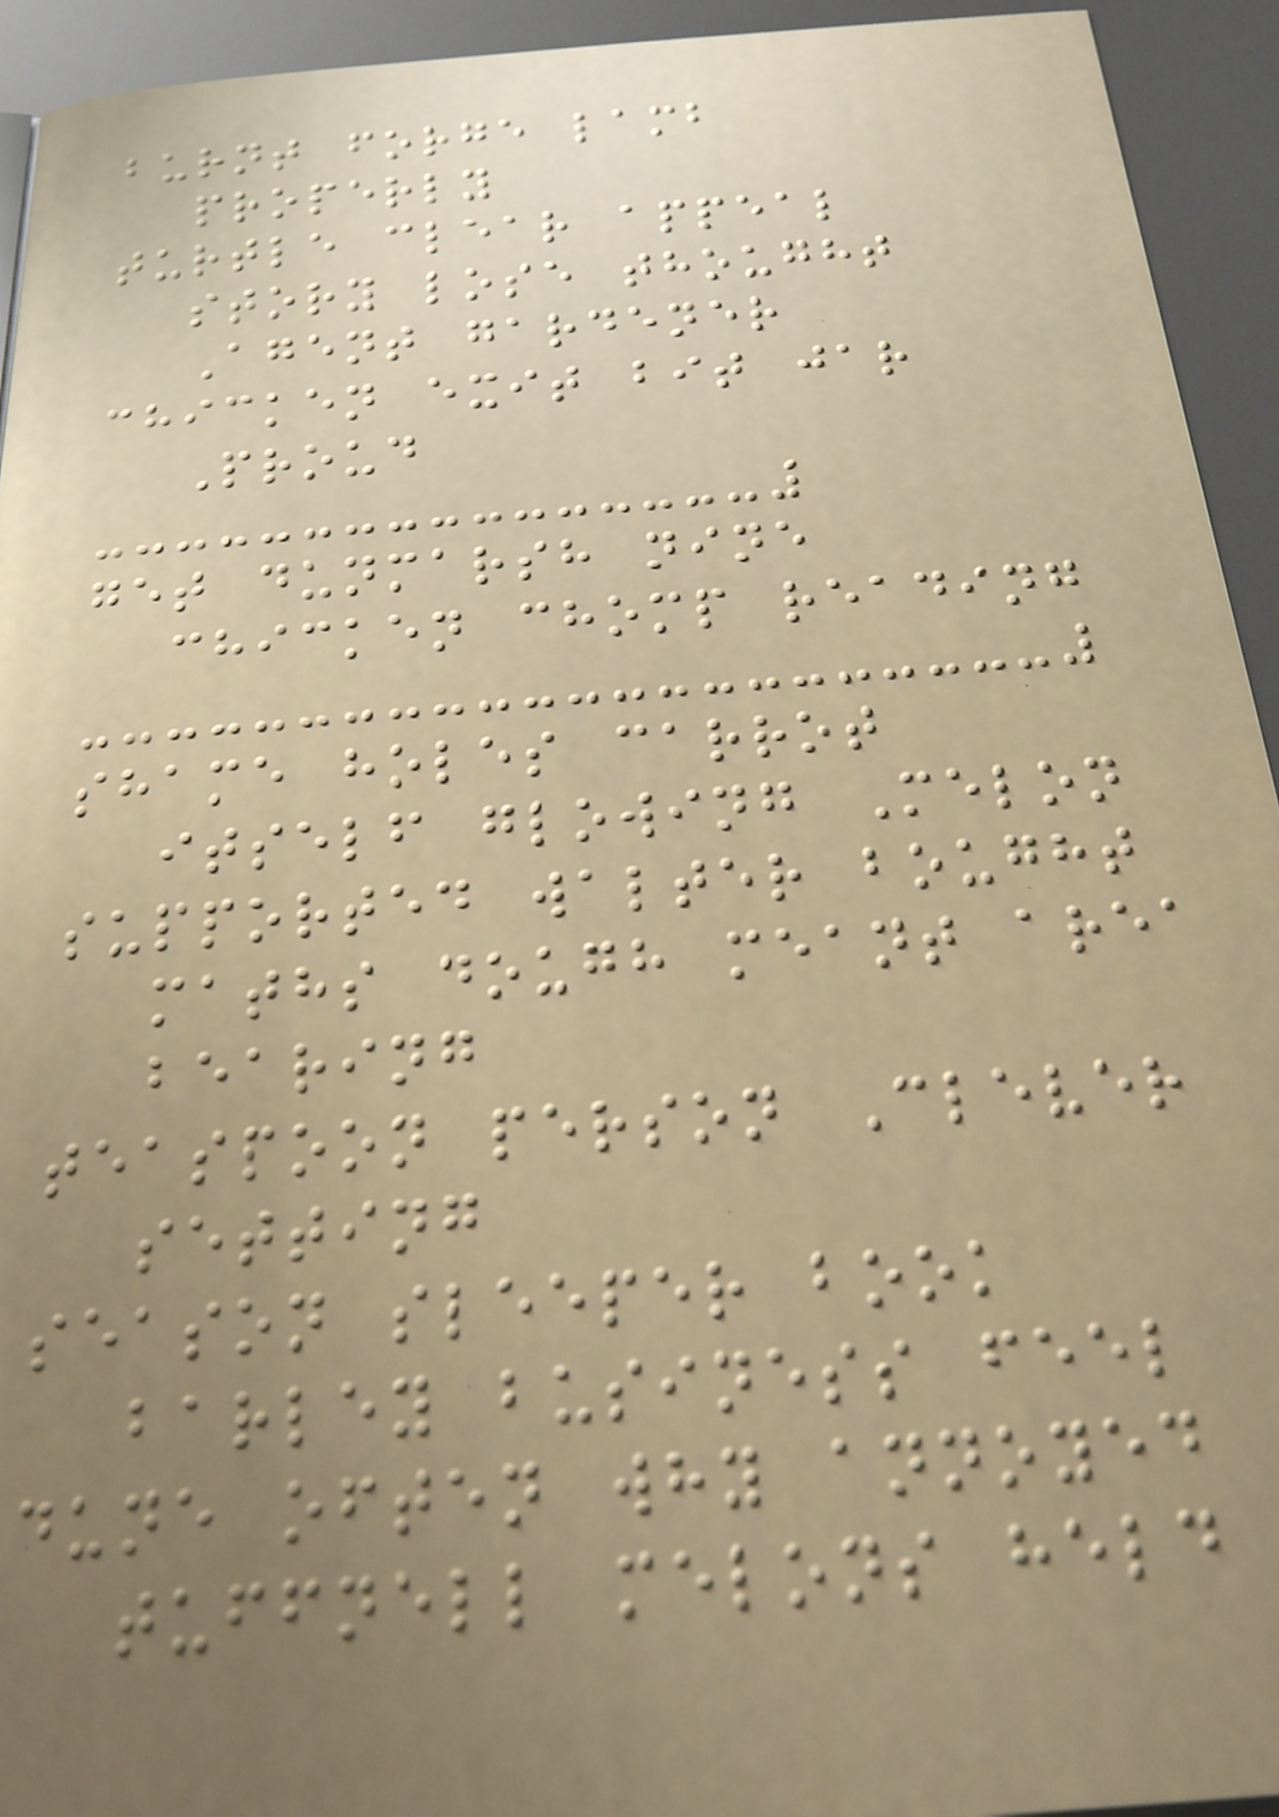burnt forge lamb
properly
turtle clear appeal
story lose thought
Agent gardener
chicken exit bit jar
Proud
get dunmarsh nine
chicken chomp reading
shame holes carrot
itself glowing Melon
supported walter bought
maths dough meant area
bearing
teaspoon person Clever
setting
season sleeper book
barley business feel
dune often why annoyed
tuffnell melons held
